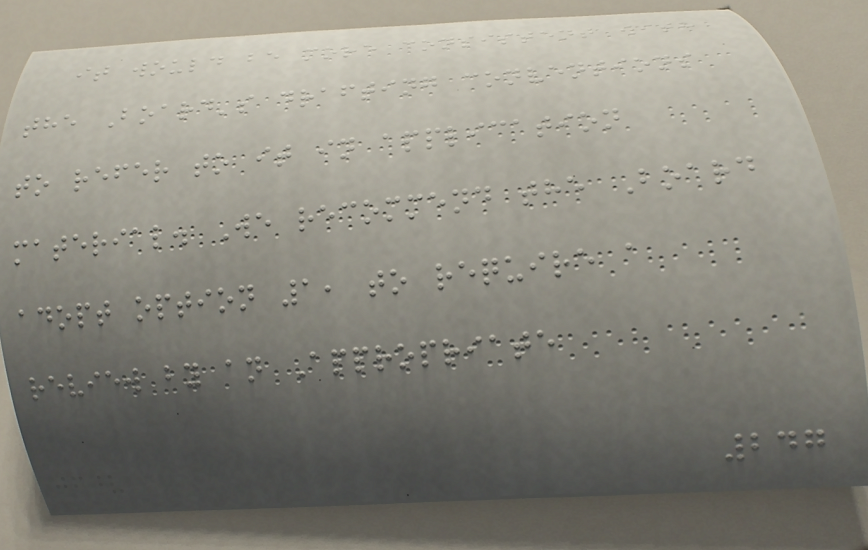it would be more consistent with
the Board's drafting conventions
to refer to it in application
material. We recommend the Board
adopt option 1, to require a
review by an Appropriate
247
